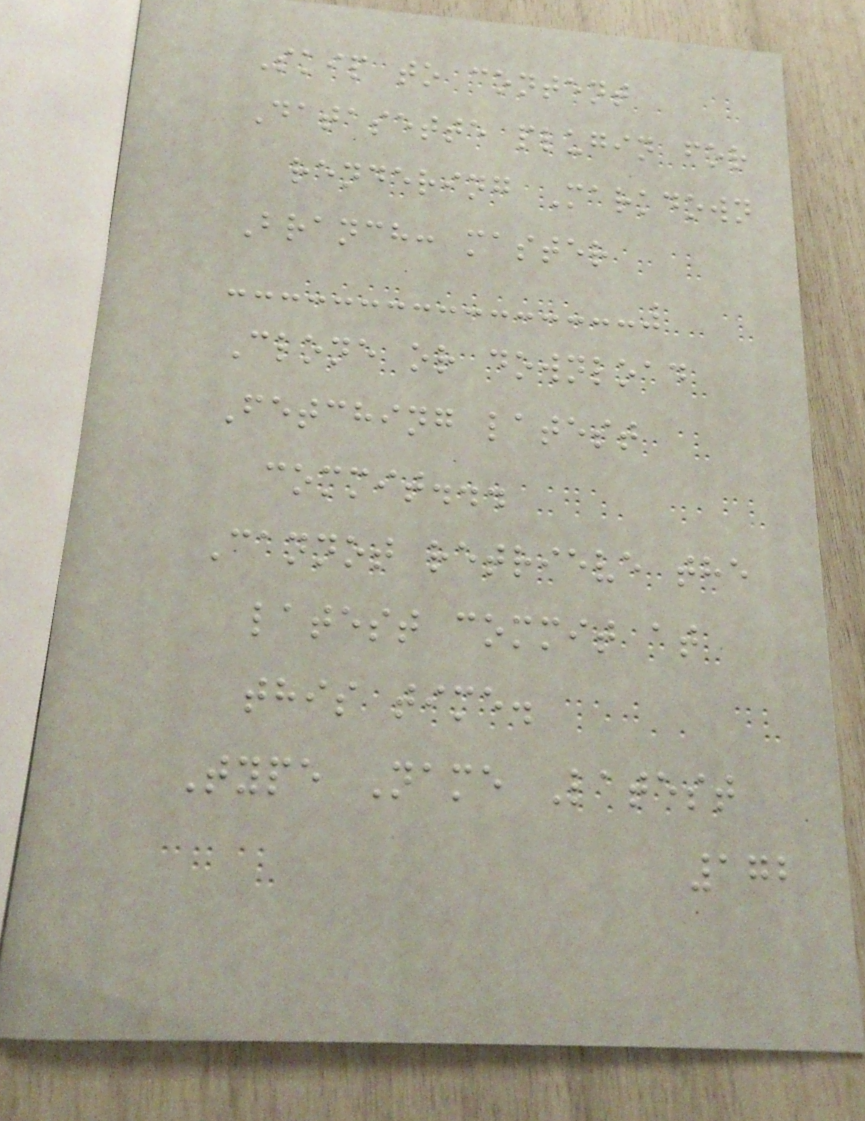Skip to content
Datasette plugin for
rendering Markdown
Branch: master
Clone or download
Fetching latest
commit...
Cannot retrieve the
latest commit at
this time.
Type Name Latest
172
